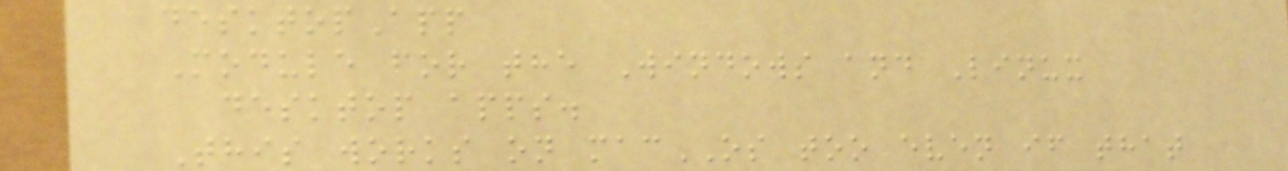desktopApp
Module for the Windows and Linux
desktop apps.
This works on macOS too even if that
